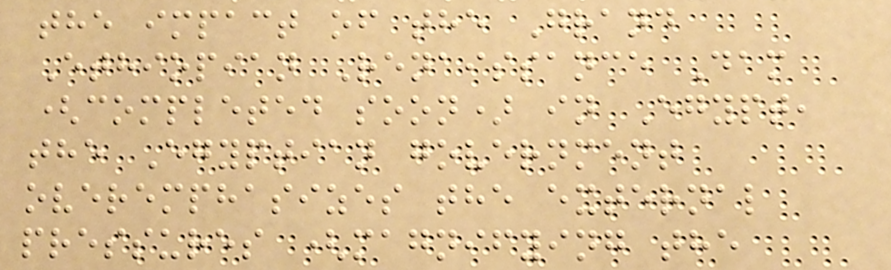the impact of the Grand
Ethiopian Renaissance Dam
(completed soon) in Egypt,
the Egyptian government
overemphasizes the external
pressures (magnifying the
